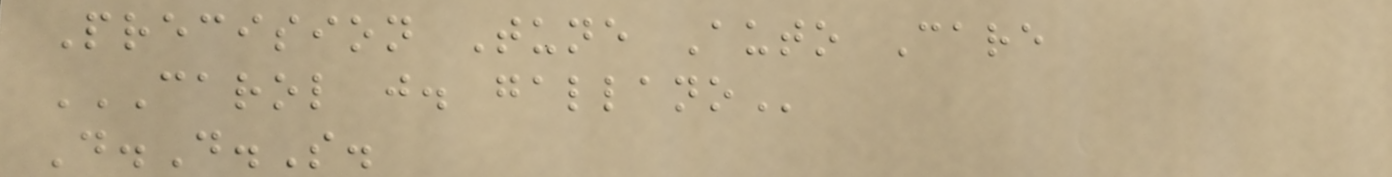Precision Tune Auto Care
CAROL J. GALLANO
D.D.S.
